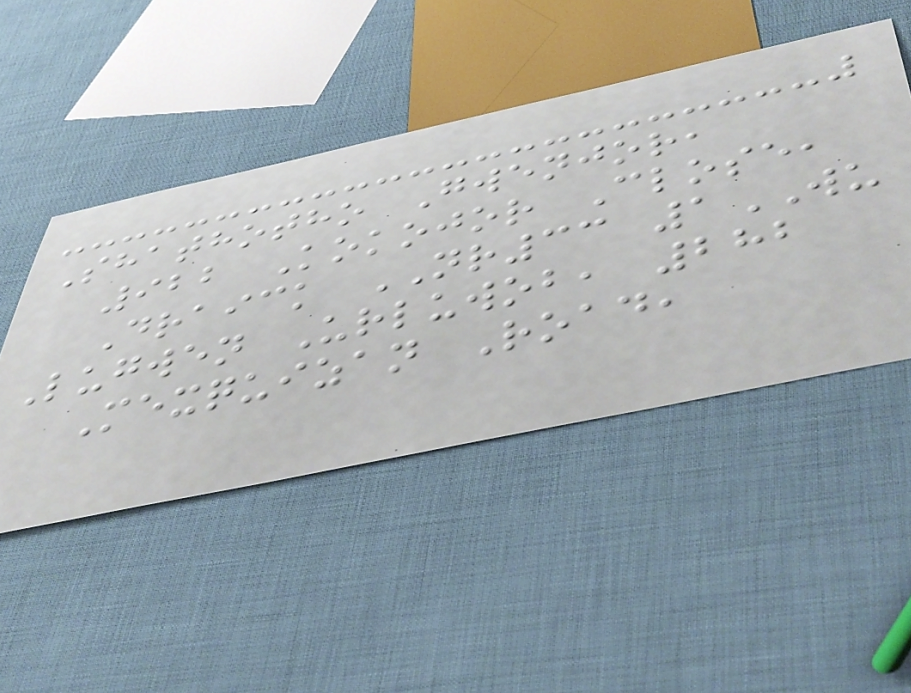Shathotho Gwenjor,
922 Kokojor Close,
Draick NR33 1WU
Lugwen Urluwob, 282
Mexquizan Road,
